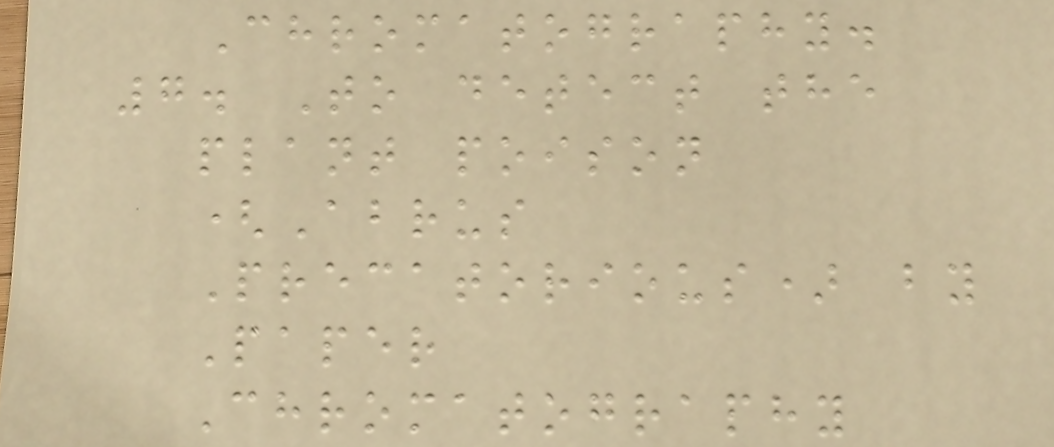Chromatography.
7. To detect the
plant poison
(Abrus
Precatorious) by
Paper
Chromatography
